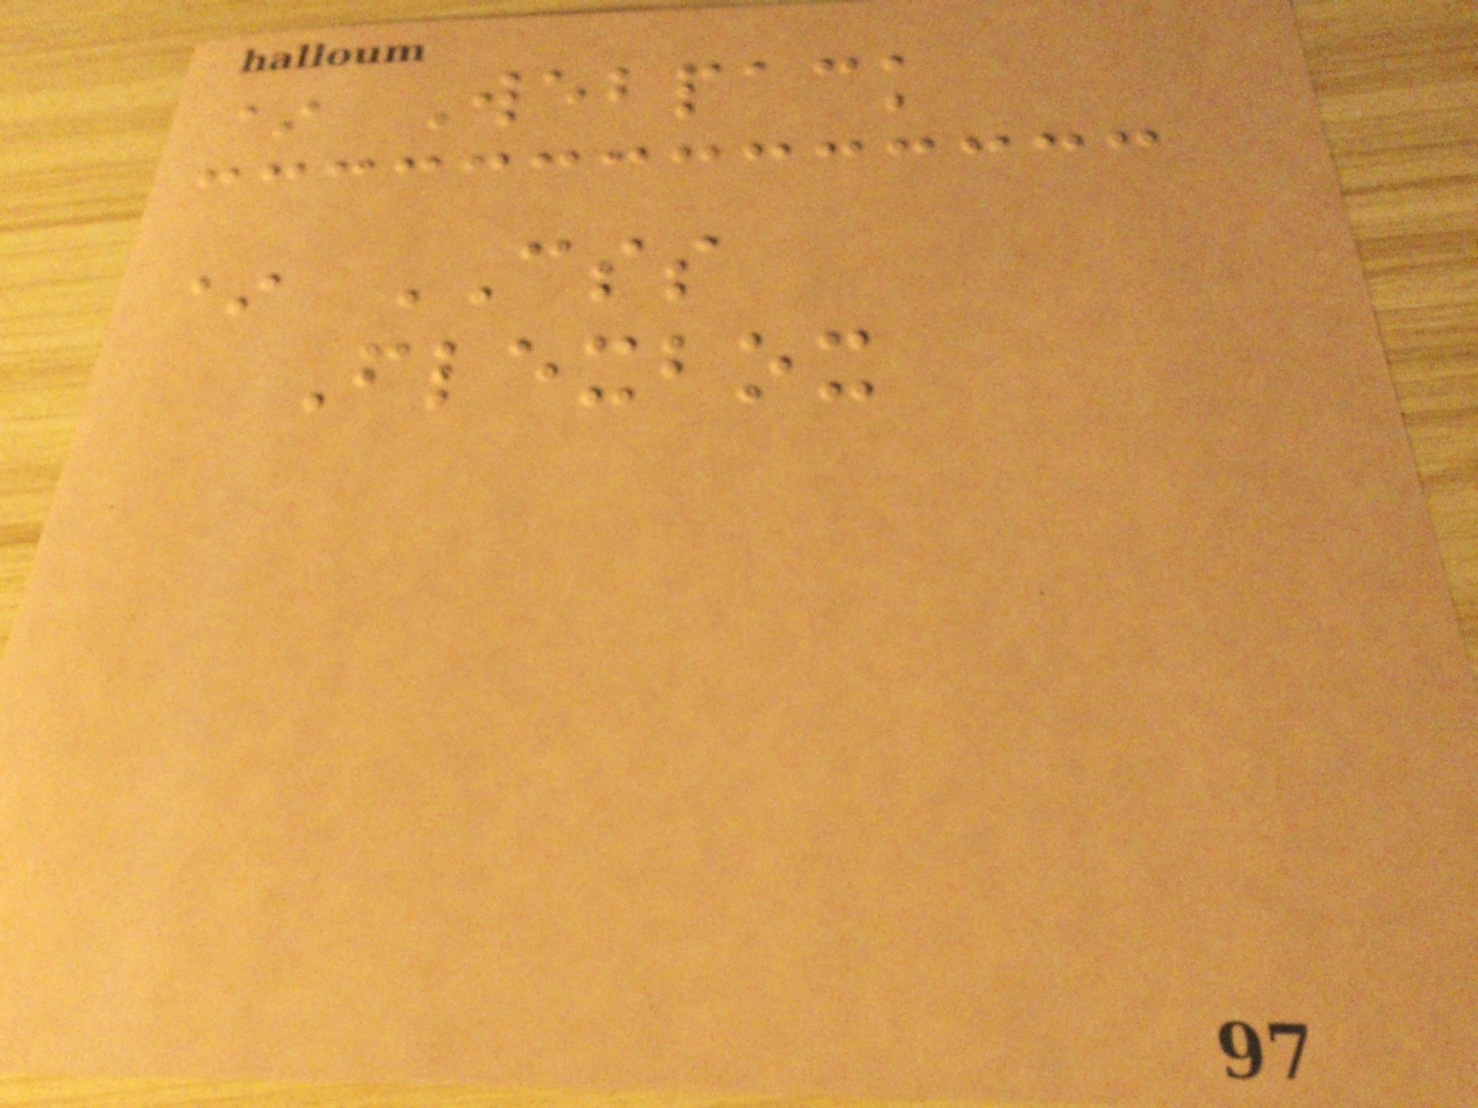* Webpack
* CSS
Flexbox
